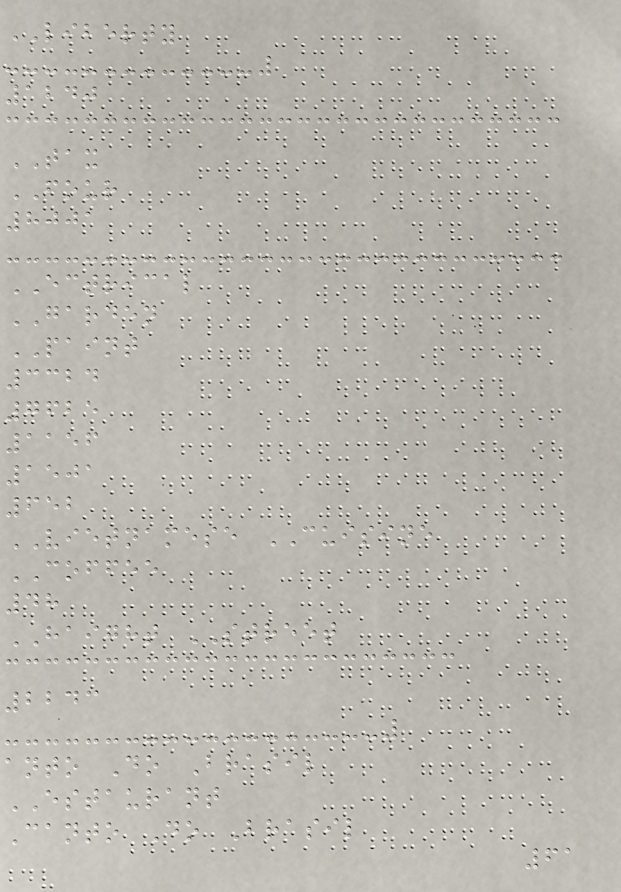LIBERTY
1240
TAX
FOUR
8001
ECTRICAL
GARDEN
PAINT
3324
7625
1156
1501
652
VIETNAMESE CUISINE
COFFEE
48
HAIGHT STREET
2243
anto Do Brasil
ESTAURANT
Canto Do Brasil
61
